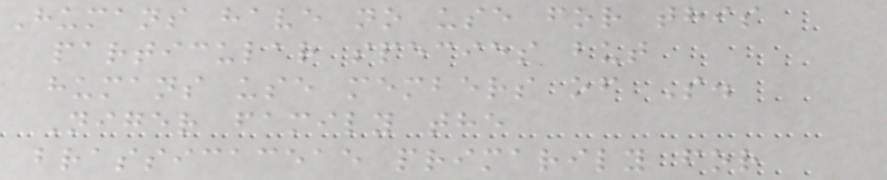Humans have no use for this
particular species but
humans use members of S.
Niger family the
brassicaceae primarily for
